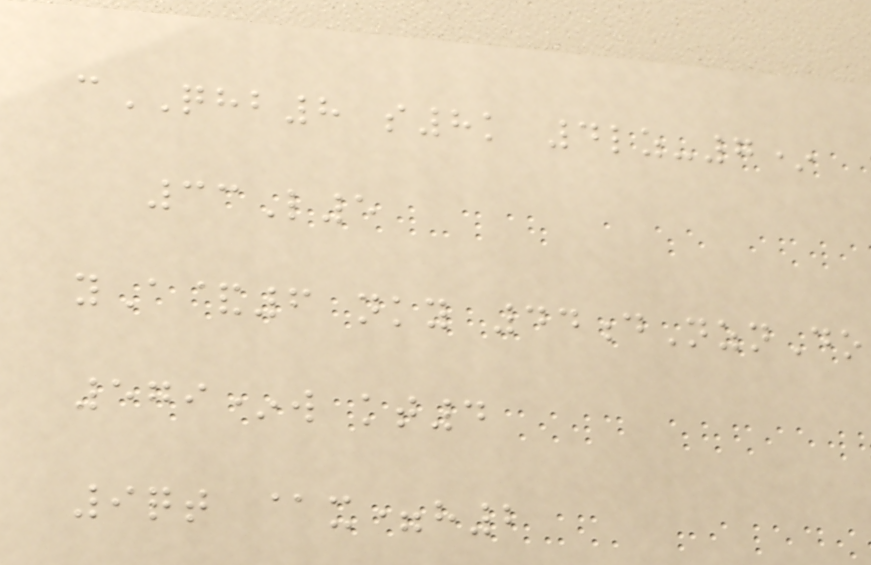cQHB8 s8k 4lz-7*
33L5
yA&6 nky 44dNznDo
579*w kt4
9qt @x=h2
